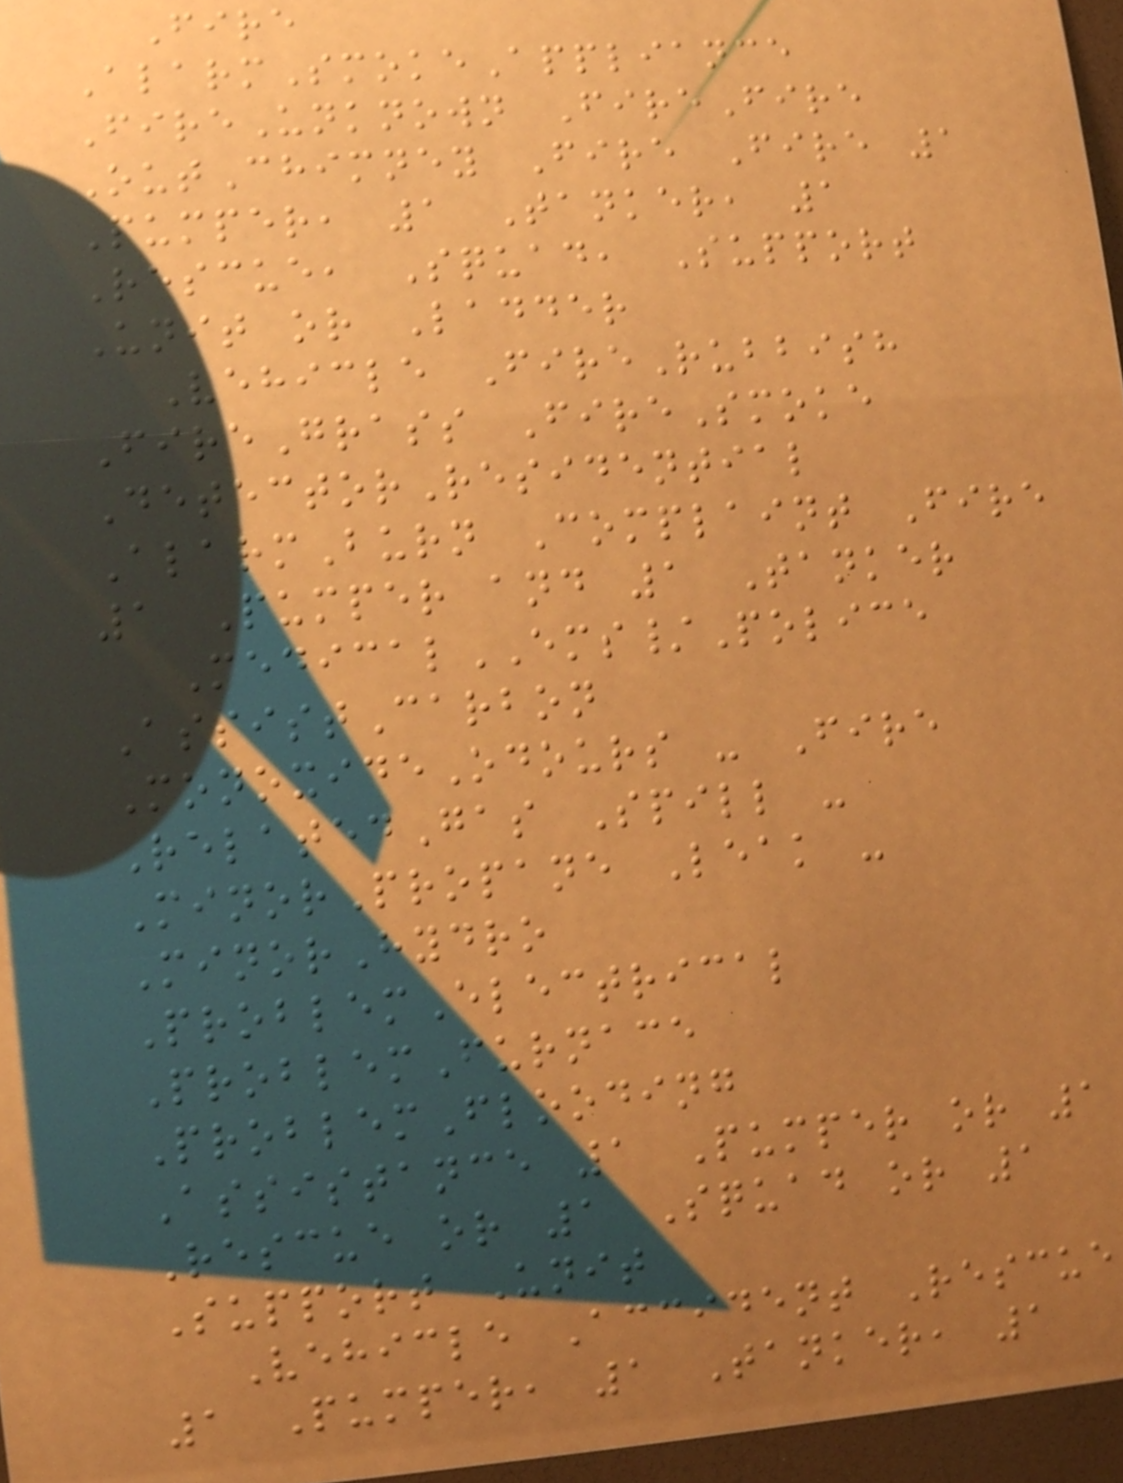Fire
AlarmSmokeAppliance
FireUnknown FireFire
OutChimney Fire Fire 1
Pumper, 1 Tanker, 1
Rescue, Squad, Support
Unit or Ladder
Vehicle FireRubbish
FireGrass FireSmoke
DetectorResidential
AlarmBurn Complaint Fire
1 Pumper and 1 Tanker
MedicalEMS/Police
AssistCarbon
MonoxideOdours - Fire
RelatedGas Spill -
MinorPropane Leak -
MinorHydro
ProblemElectrical
ProblemFurnace
ProblemFlooding
Assistance 1 Pumper or 1
Rescue or 1 Squad or 1
Support Unit
Vehicle Accident Rescue
1 Pumper, 1 Tanker, 1
